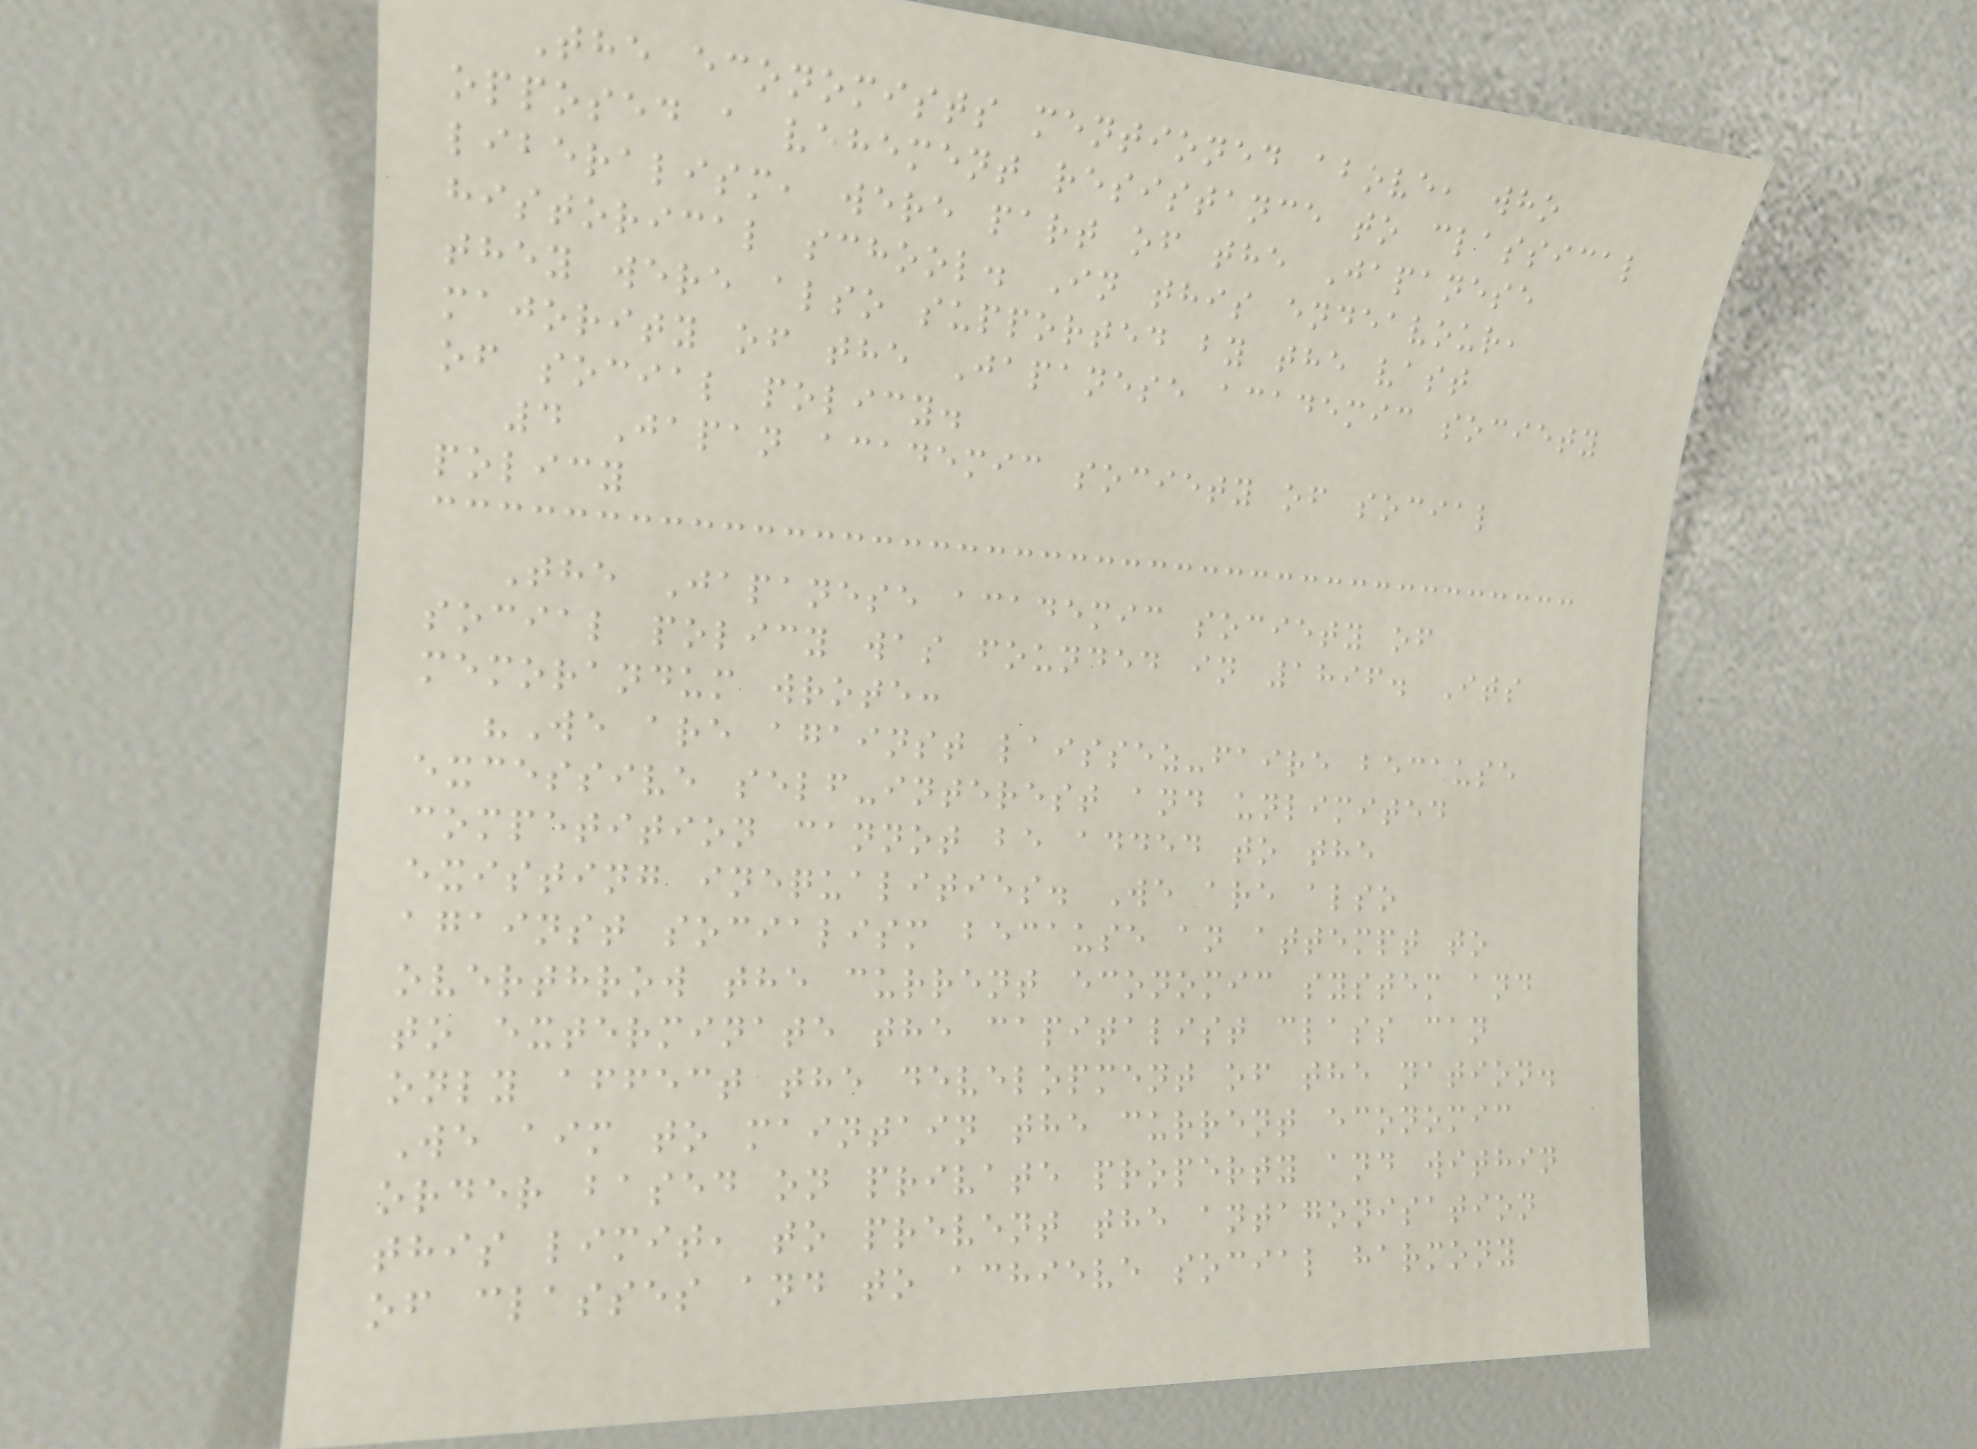The economists mentioned above, who
opposed a vehement resistance to classical
liberalism, were part of the Japanese
historical school. In this endeavour,
they were also supported by the vast
majority of the Japanese academic society
of social policy.
4 Japan academic society of social
policy
The Japanese academic society of
social policy was founded in 1896. Its
memorandum wrote:
"We are against laissez-faire because
excessive self-interest and unlimited
competition cannot be added to the
existing inequalities. We are also
against socialism because an attempt to
overthrow the current economic system and
to exterminate the capitalist class can
only affect the development of the nation.
We aim to maintain the current economic
order based on private property and within
this limit, to prevent the antagonisation
of classes and to achieve social harmony
